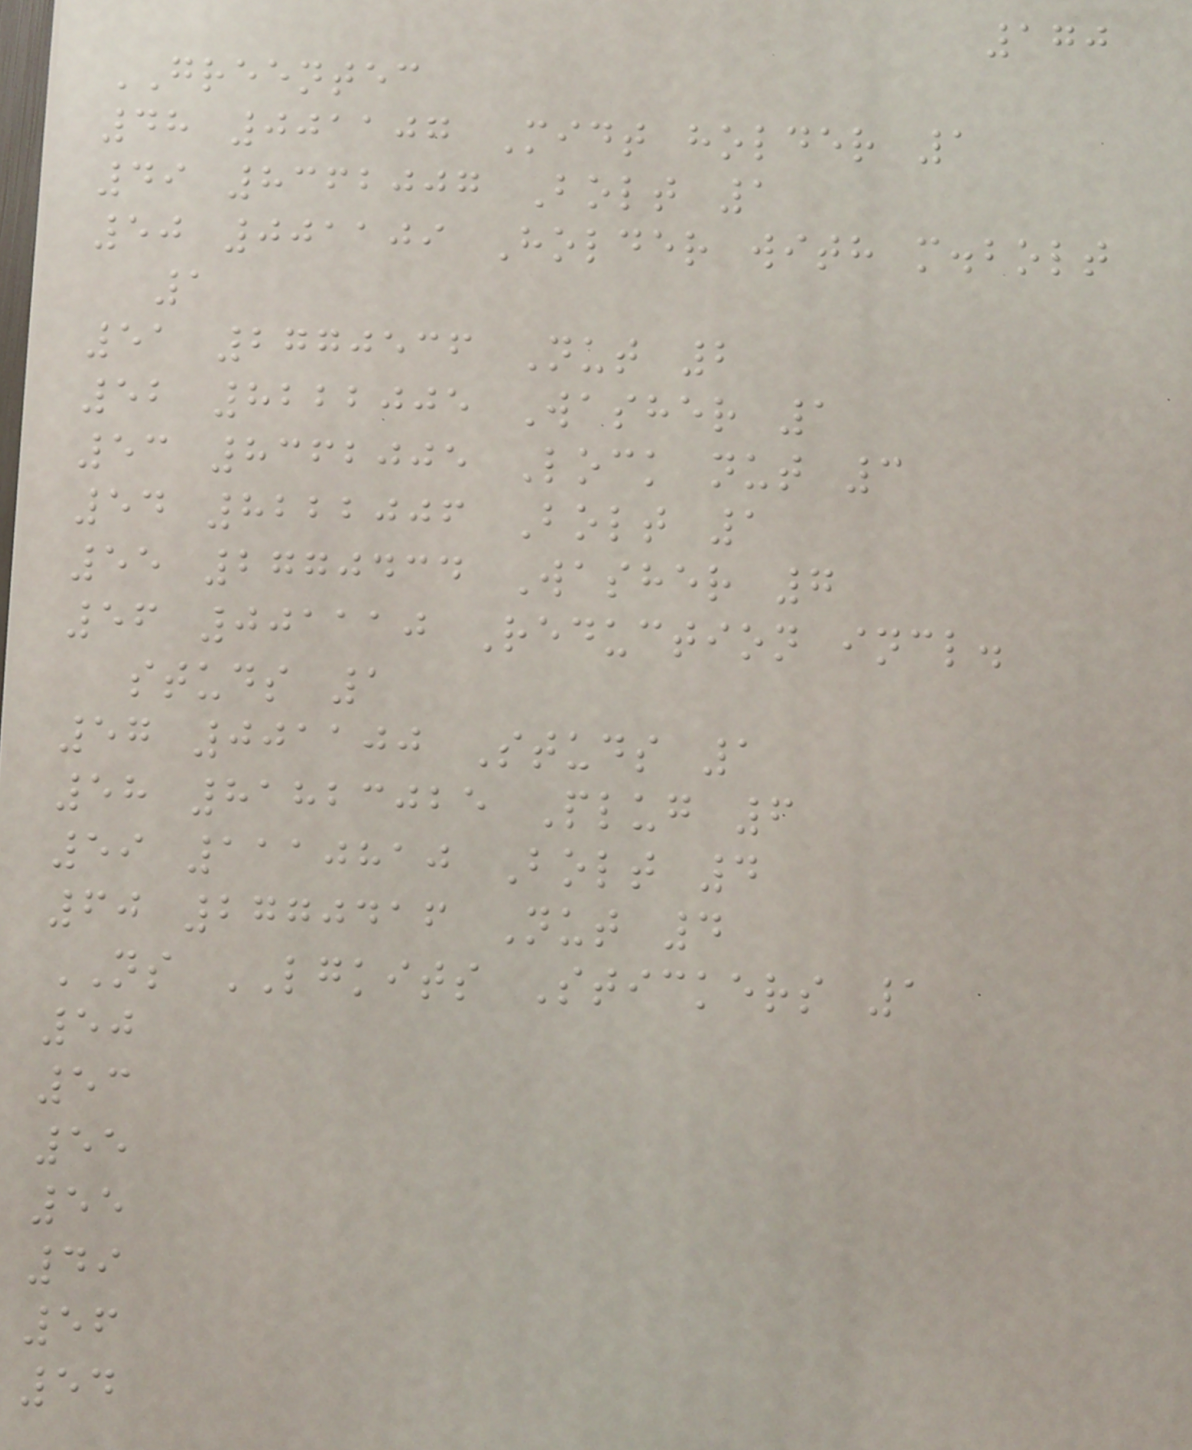170
GREENTEC
48 001107 Midt holder 1
49 8362007 Bolt 1
50 001109 Holder with m.bolt
1
51 2770536 Nut 2
52 8222005 Washer 1
53 8362005 Lock nut 3
54 8222006 Bolt 1
55 2770434 Washer 7
56 001110 Reduction incl.
studs 1
57 001100 Studs 1
58 81823025 Plug 6
59 1110810 Bolt 4
60 2770416 Nut 4
NS LGKITS Stickers 1
50
53
55
55
49
56
54
